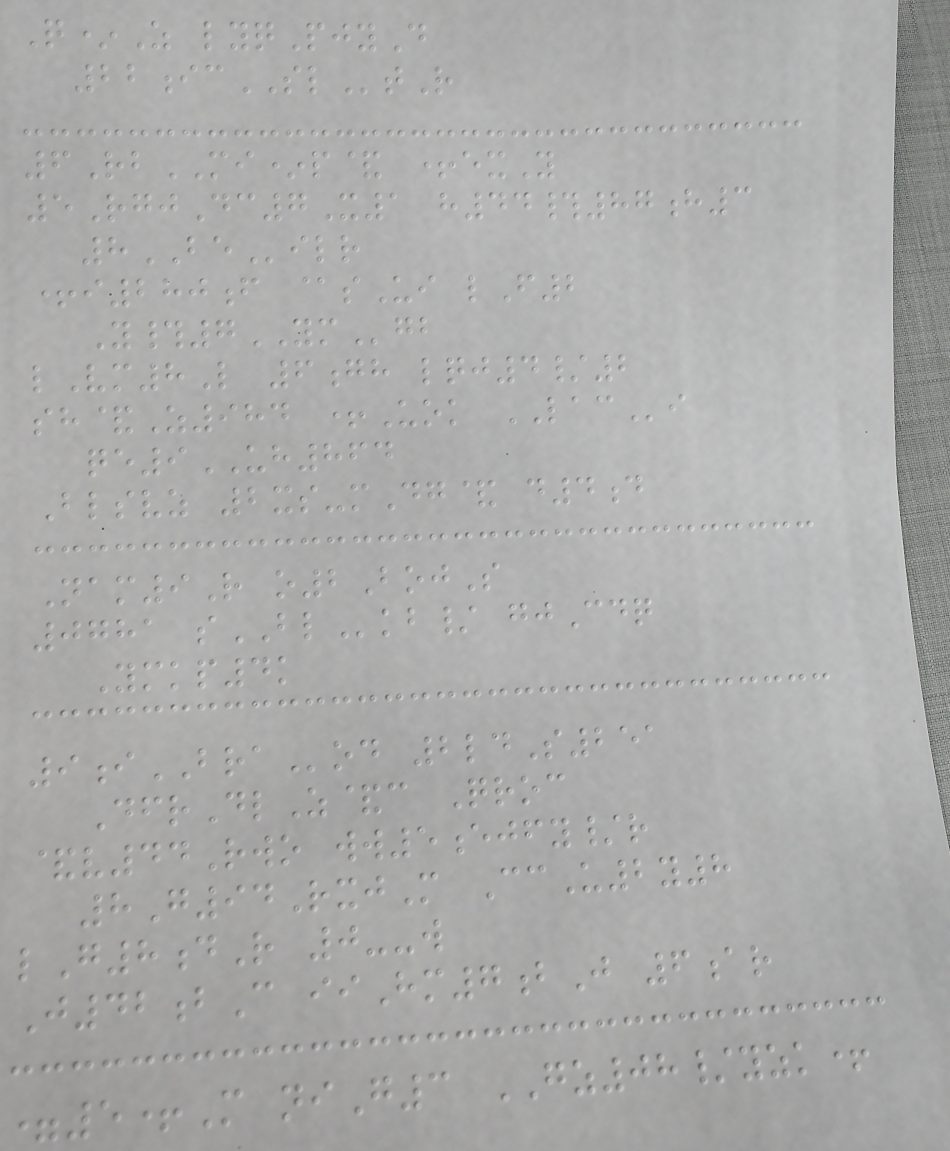Q*Z lyqPjyD
22icSLtR
6RbMI*p& +exY
5RgjDc7X1 h44#87h3
8BEilr
+i280f @sUi lF2
Y#7YMgb
lVm8L 6gh lqj4/2
sh&Z984 +Uok LACi
qe9UH864
Blsvz 2xs-mDg& d4d
Nam9R o2BojS
0781 sBLkb/ gjCdq
Ymkp4k
9iBRAod 2ldS251
DfrDlZ&c Qroc
&v44Rwo ww5ejfy/r
8G94RxjM CcU2y8
lG8dR 0--w
J42bC iiHm7bJ 6ar
=5+M niG3 GZ08/yzk+
